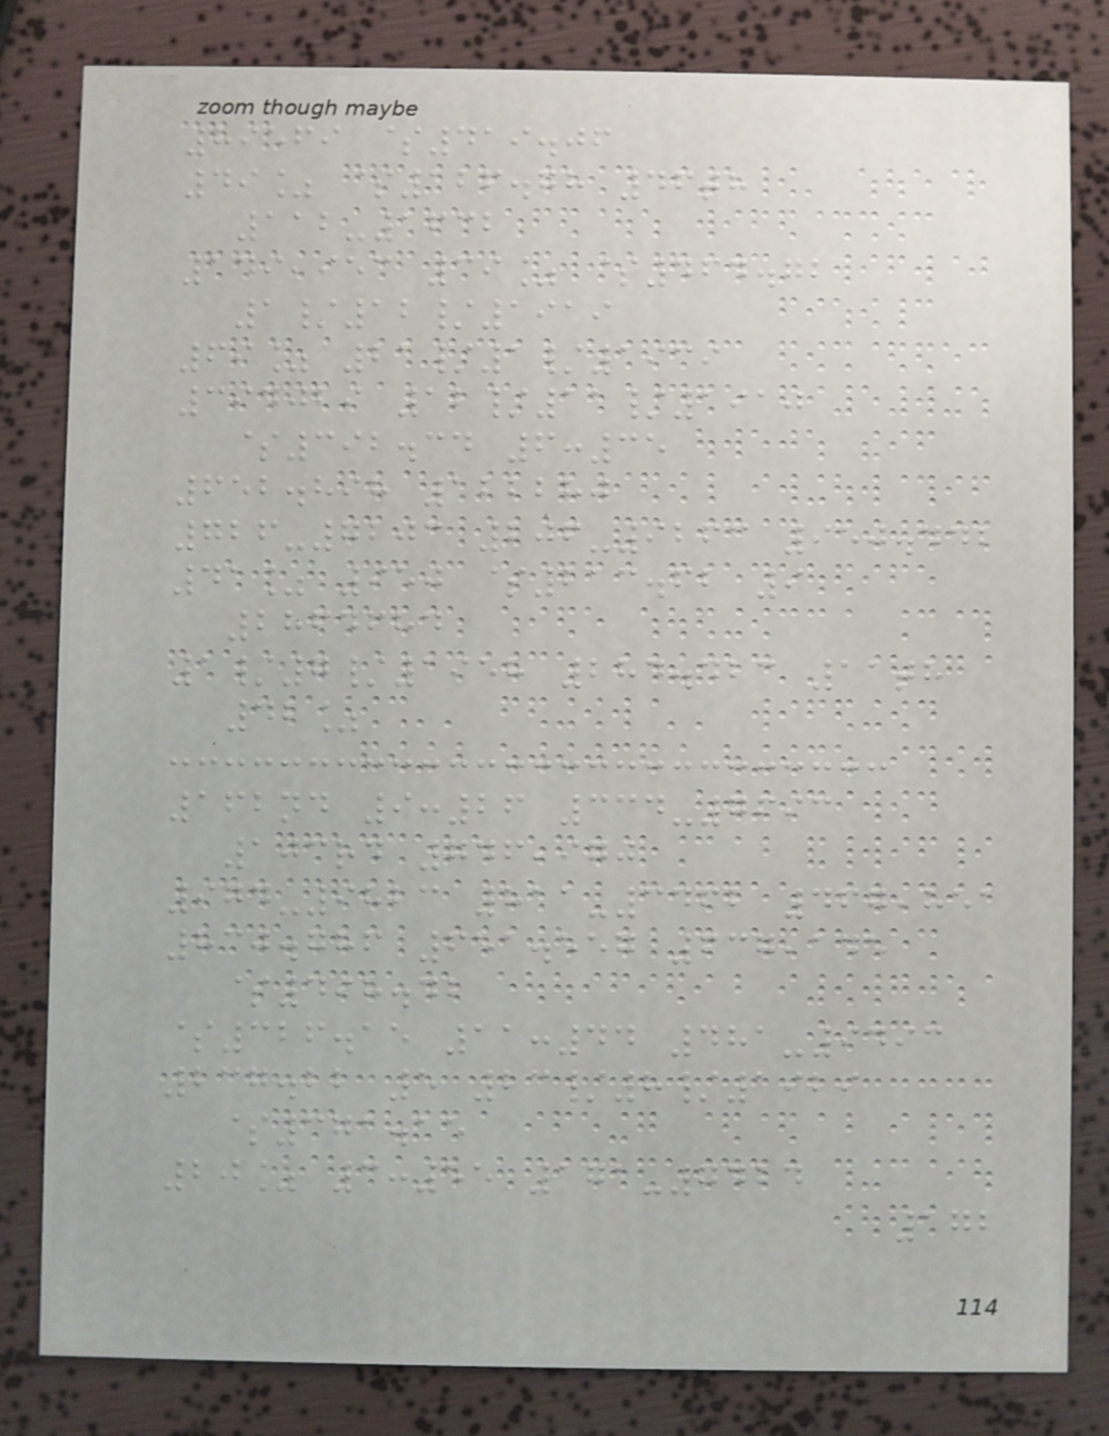89569 $419.06
49% $126.78 46th
112-1632
149,953 39% $464.72
1/12/1919
69% 21/1/1939
394029 12/11/1910
$392.34 6:35
652.898 122280
726-7203 206-9263 950.442
41% 950 $213.62 9
2864684
1/7/1958 284.423 11th
42%
162nd 9:26 334-7693
103rd 746,970
974-9823 811-3462 467,851
830.786 651.557 637,145
$498.42
$326.15 11:44 481-9493
237.22 5 23/8/1929
$371.15
20% 3:55 171-7424
172
